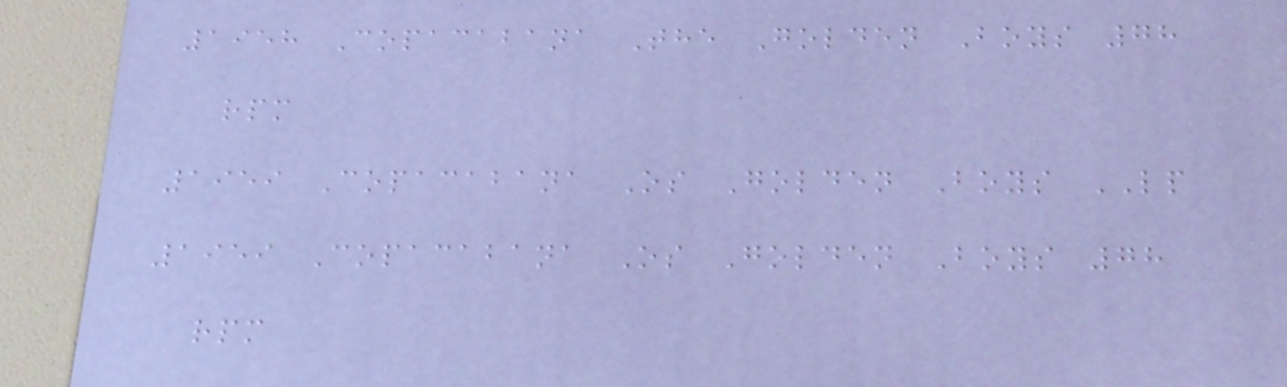1958 Copacabana The Golden Boys 78
rpm
1959 Copacabana Os Golden Boys LP
1959 Copacabana Os Golden Boys 78
rpm
